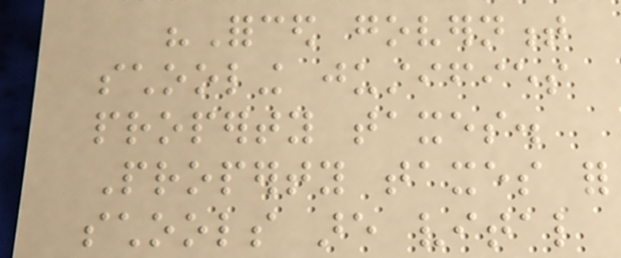"Forced government
schooling justifies
property taxes.
Property taxes for
schools are vital
